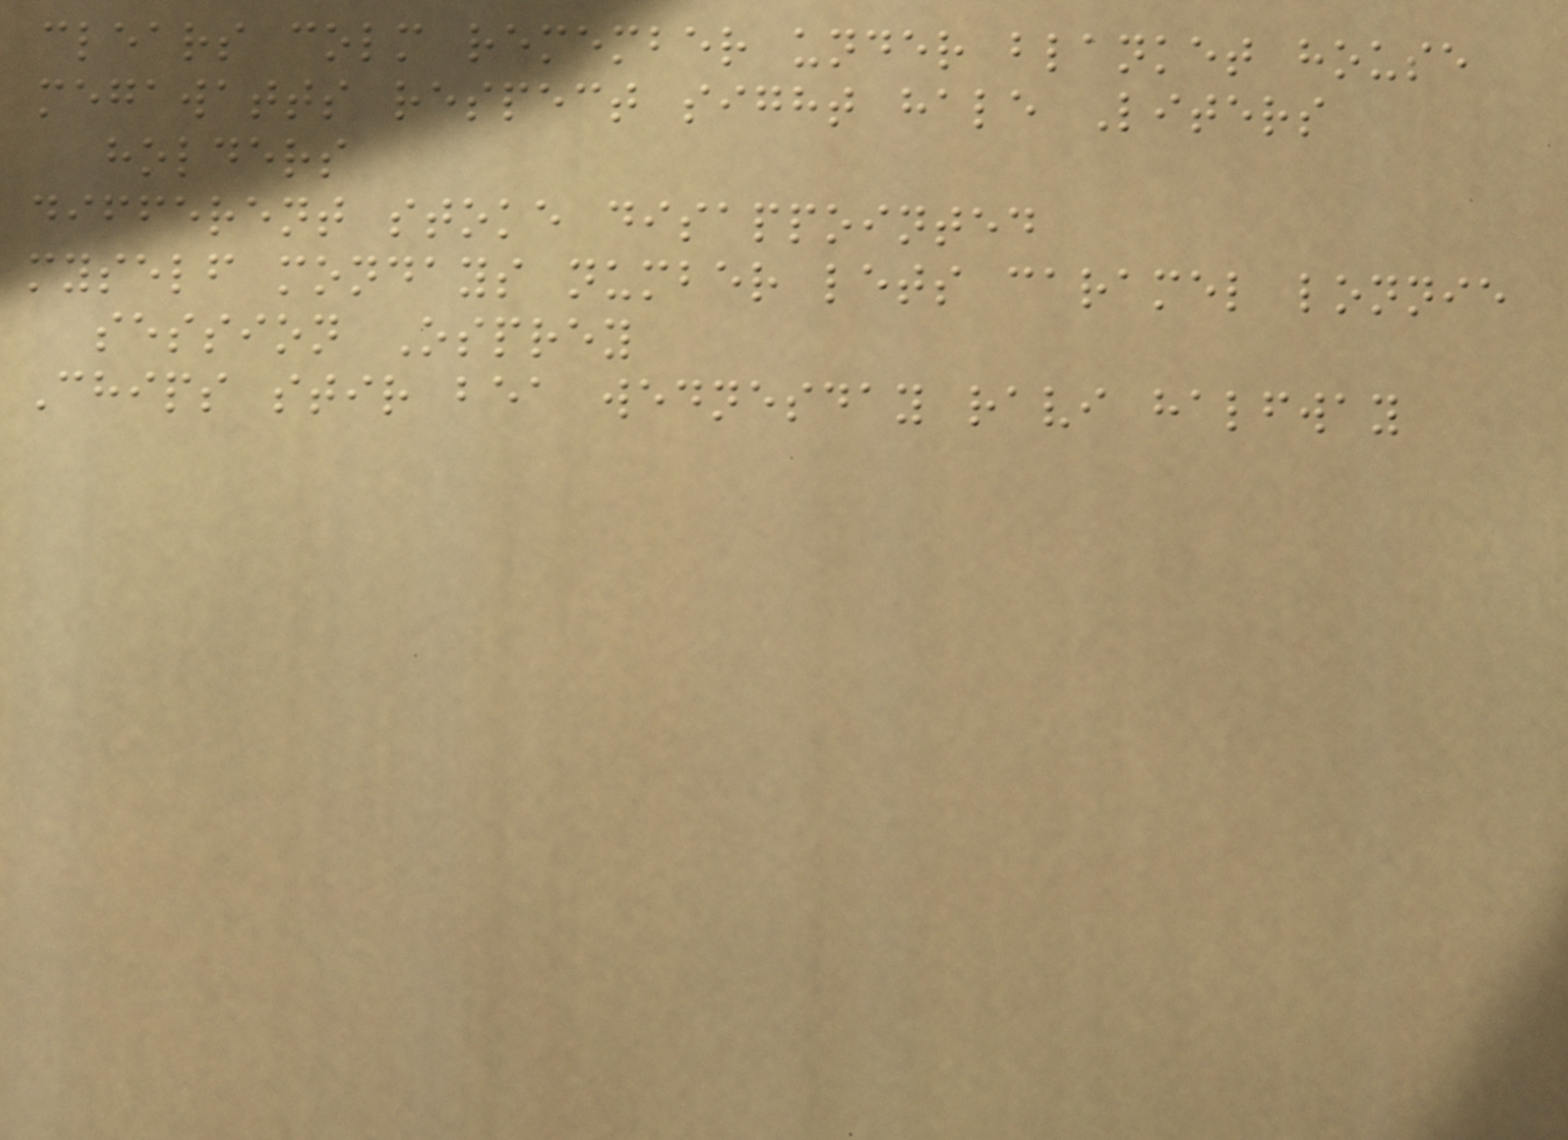clears colm remember under blanket house
megawatts respect sight hale Liters
holders
different stoke disappointed
myself mondays number lets caramel lonnie
session Osprey
Chips stir bea wednesday ravi halfway
